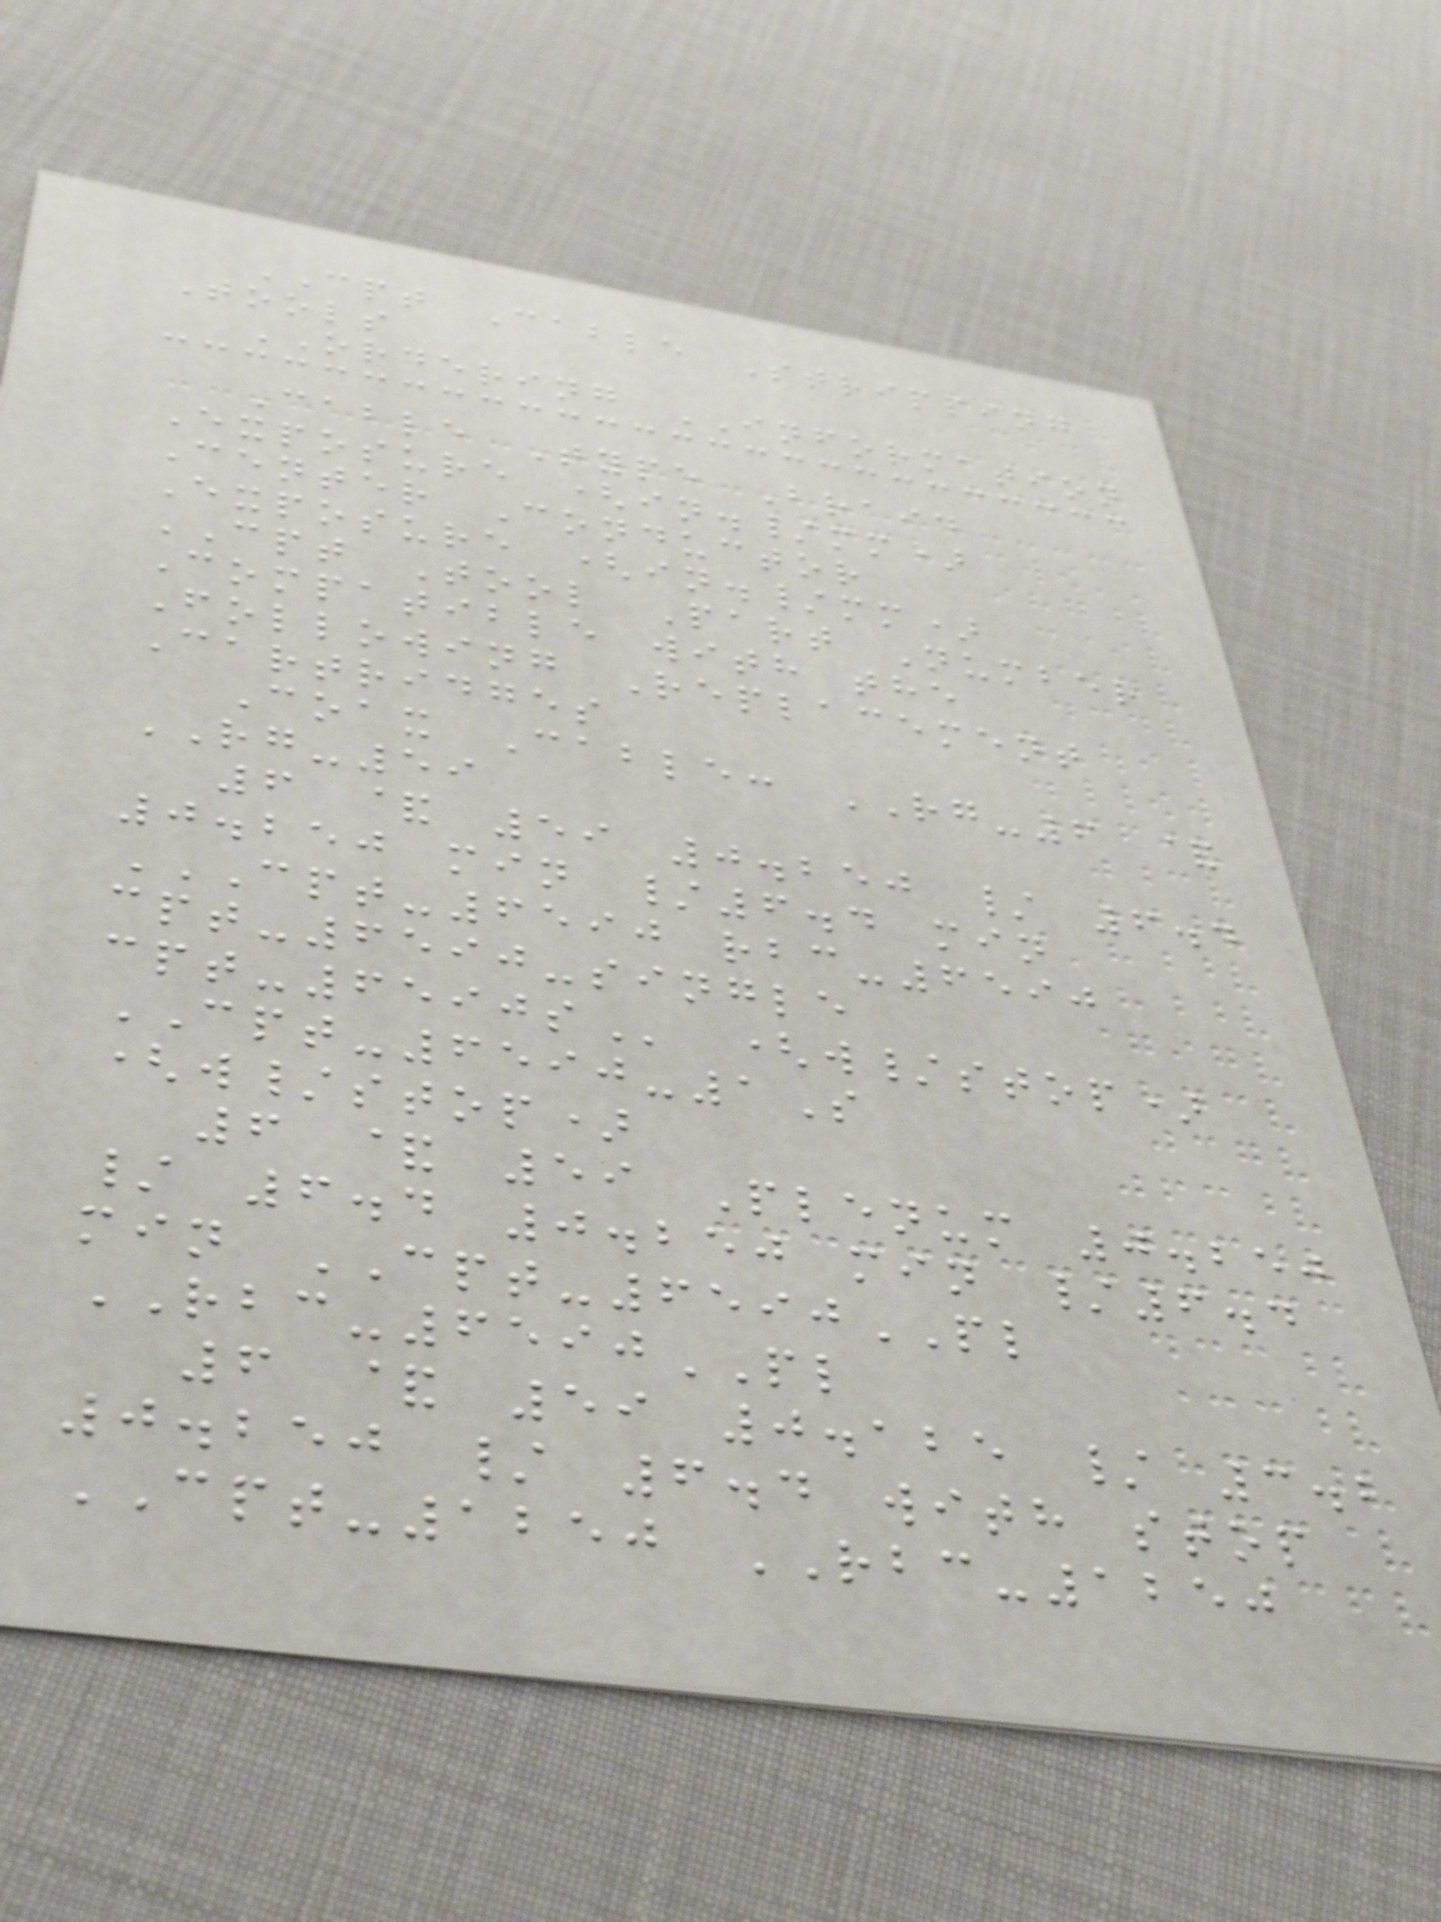CPT Cable Stripping
Tools
ORDERING INFORMATION
Cable Type Braid
Exposure (in./mm)
Center Conductor
Exposure (in./mm)
CPT Tool Part Number
Compatible with the
Following Replacement
Cartridges
Coax Cable: RG-6 &
RG-59
6 & 59 0.250 / 6.4
0.250 min /6.4 min
CPT-6590 RBC-6590
cpt-6590-single
(w/stop)
CPT-6590-1S
(w/stop)
6 & 59 Plenum 0.250
/ 6.4 0.250 min /6.4
min CPT-6590PL
RBC-6590PL
6 & 59 0.125 / 3.2
0.250 / 6.4 with stop
CPT-1250 RBC-1250
